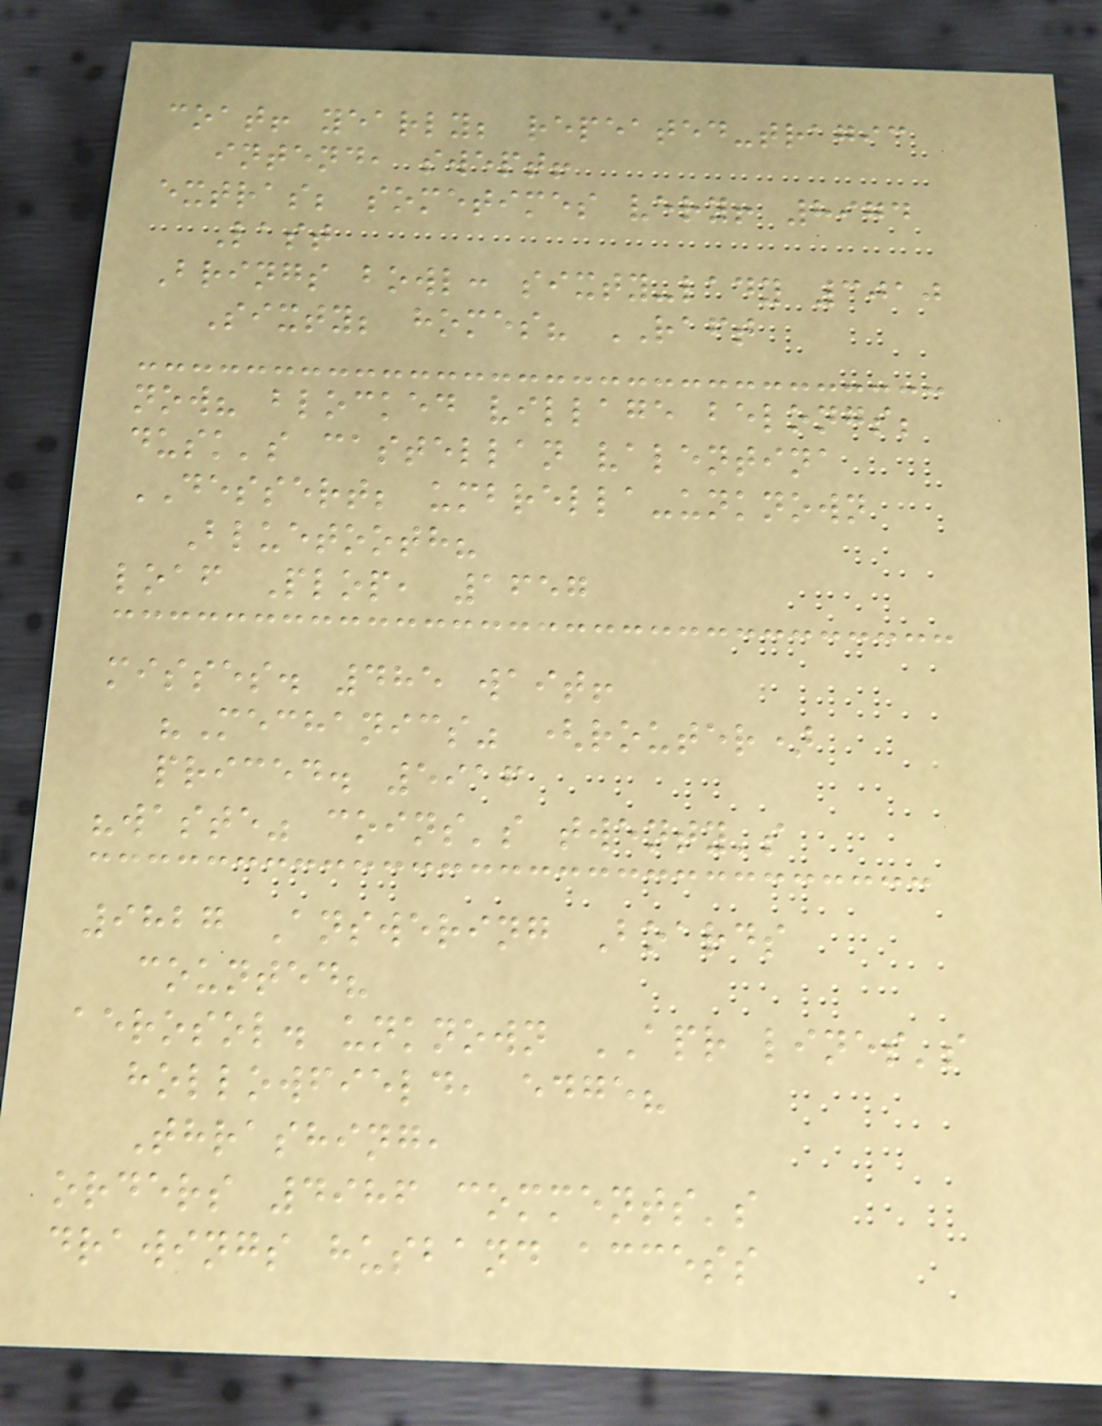coat! yearly; repeated-tragic
intend, swept!
extras; sometimes very! 8974
Last
Brings bowl: sixty-lady 3010
Sixty; homes? RAFT
now? blocked village belongs;
dusk's castellan valentina
DESSERT; umbrella-unknown
Bluetooth?
loaf Plop, 1657
misses. 485 wait!
"Mechanics" (router)
priced. 5916
"waste" coins's twenty's
9827 Answering Boards
counted?
aerosol. unknown APR lines's
hollowfield, edge?
Thrashing,
orders 4986 comments's
drawings husband access
